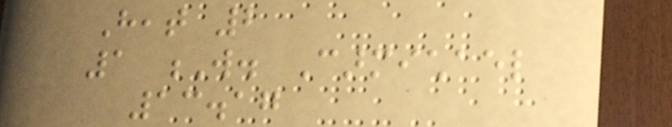Heat 2
1 W. Carmichael
13.17
